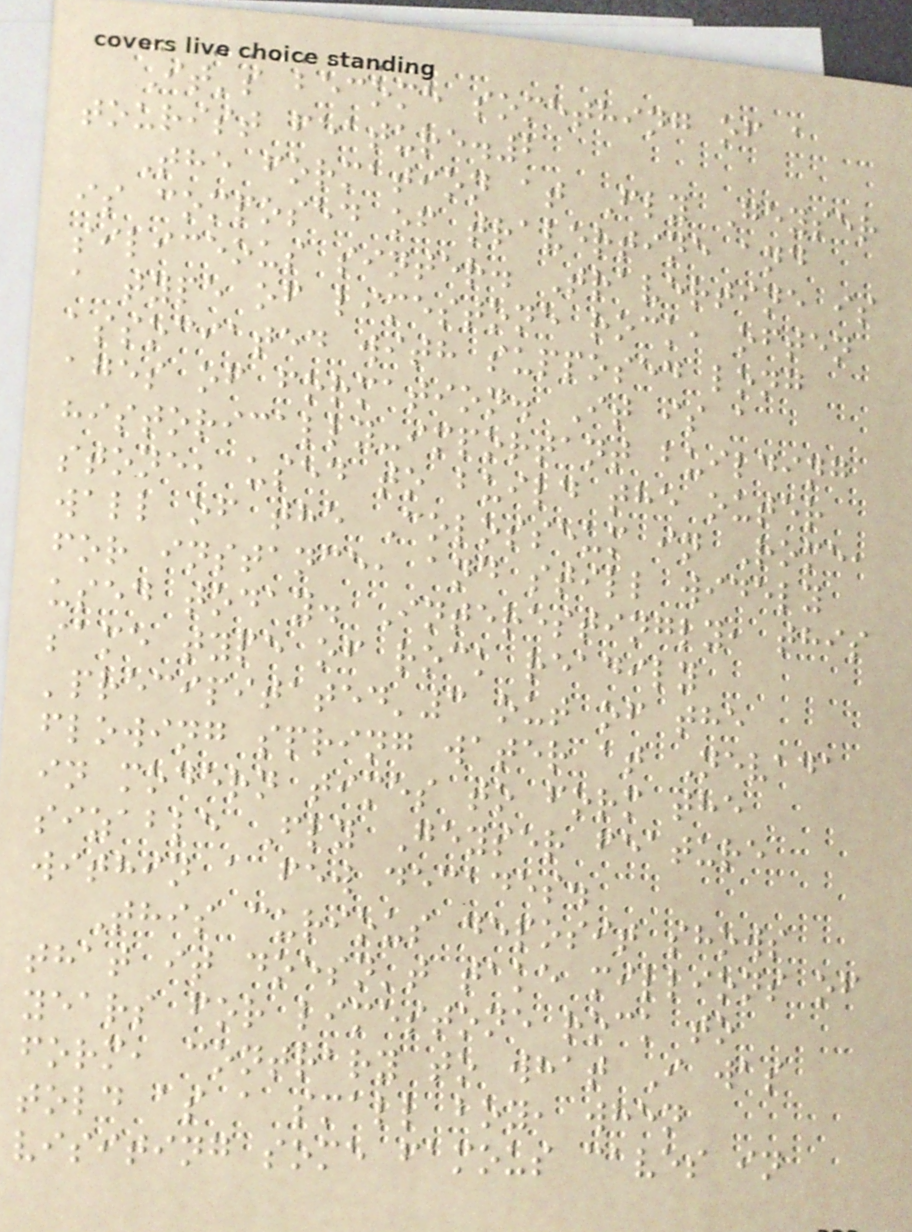It's become something of a
tourist feature.2
The formation at Fly Geyser
is composed of travertine and
siliceous sinter. Travertine is
a type of limestone rock, often
associated with supposed long
ages of formation. It is a
historically-important building
stone, used to build the outer
wall of the Colosseum in Rome,
for instance, and still widely
used today. Interestingly, this
same type of rock readily
'precipitated'3 out of the
flowing spring water at Nevada
in modern times to form the
sizable Fly Geyser feature
within a few decades.
This curious deposit shows
that it doesn't take millions of
years for limestone rock to
form, contrary to what I was
told as a small boy, when
visiting some famous caves in
